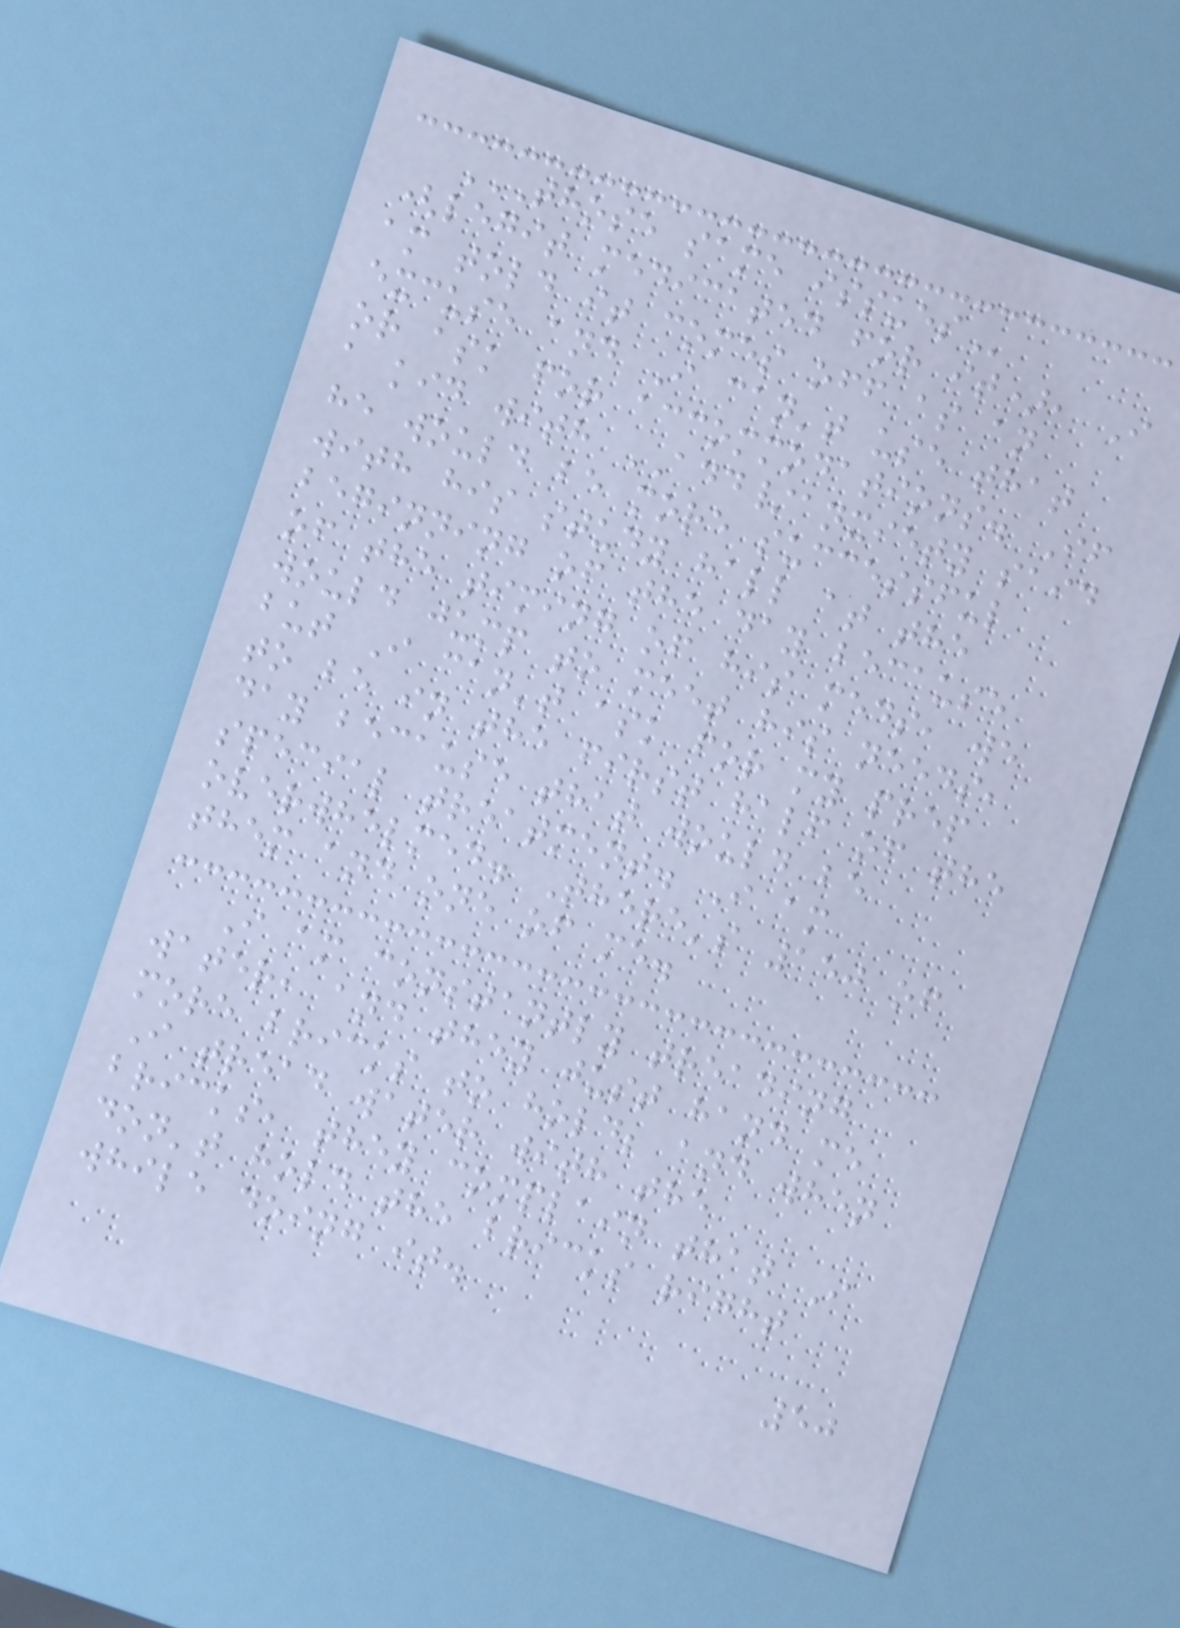THOSE SAME ISSUES
(legit medicated for it), I
am told it comes off as an
excuse and I can't use that
or ask for accommodations. If
a kid with ADD/anxiety said
he would be more successful
with his study hall at the
beginning of the day because
of the timing of his meds, we
would jump to meet his needs,
but I can't ask for my prep
to be in the first half of the
day because that would be
special treatment. I am
overwhelmed. There's 150 of
them and one of me.
I am constantly treading
water, and they just hand me
more bricks to hold; and when
I tread water with the
bricks, they complain that I
don't hold the bricks right
while doing it.
50
